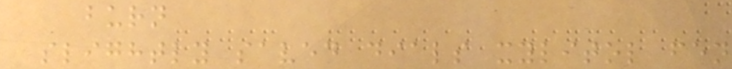burn
slightly saved dials xylitol fen
